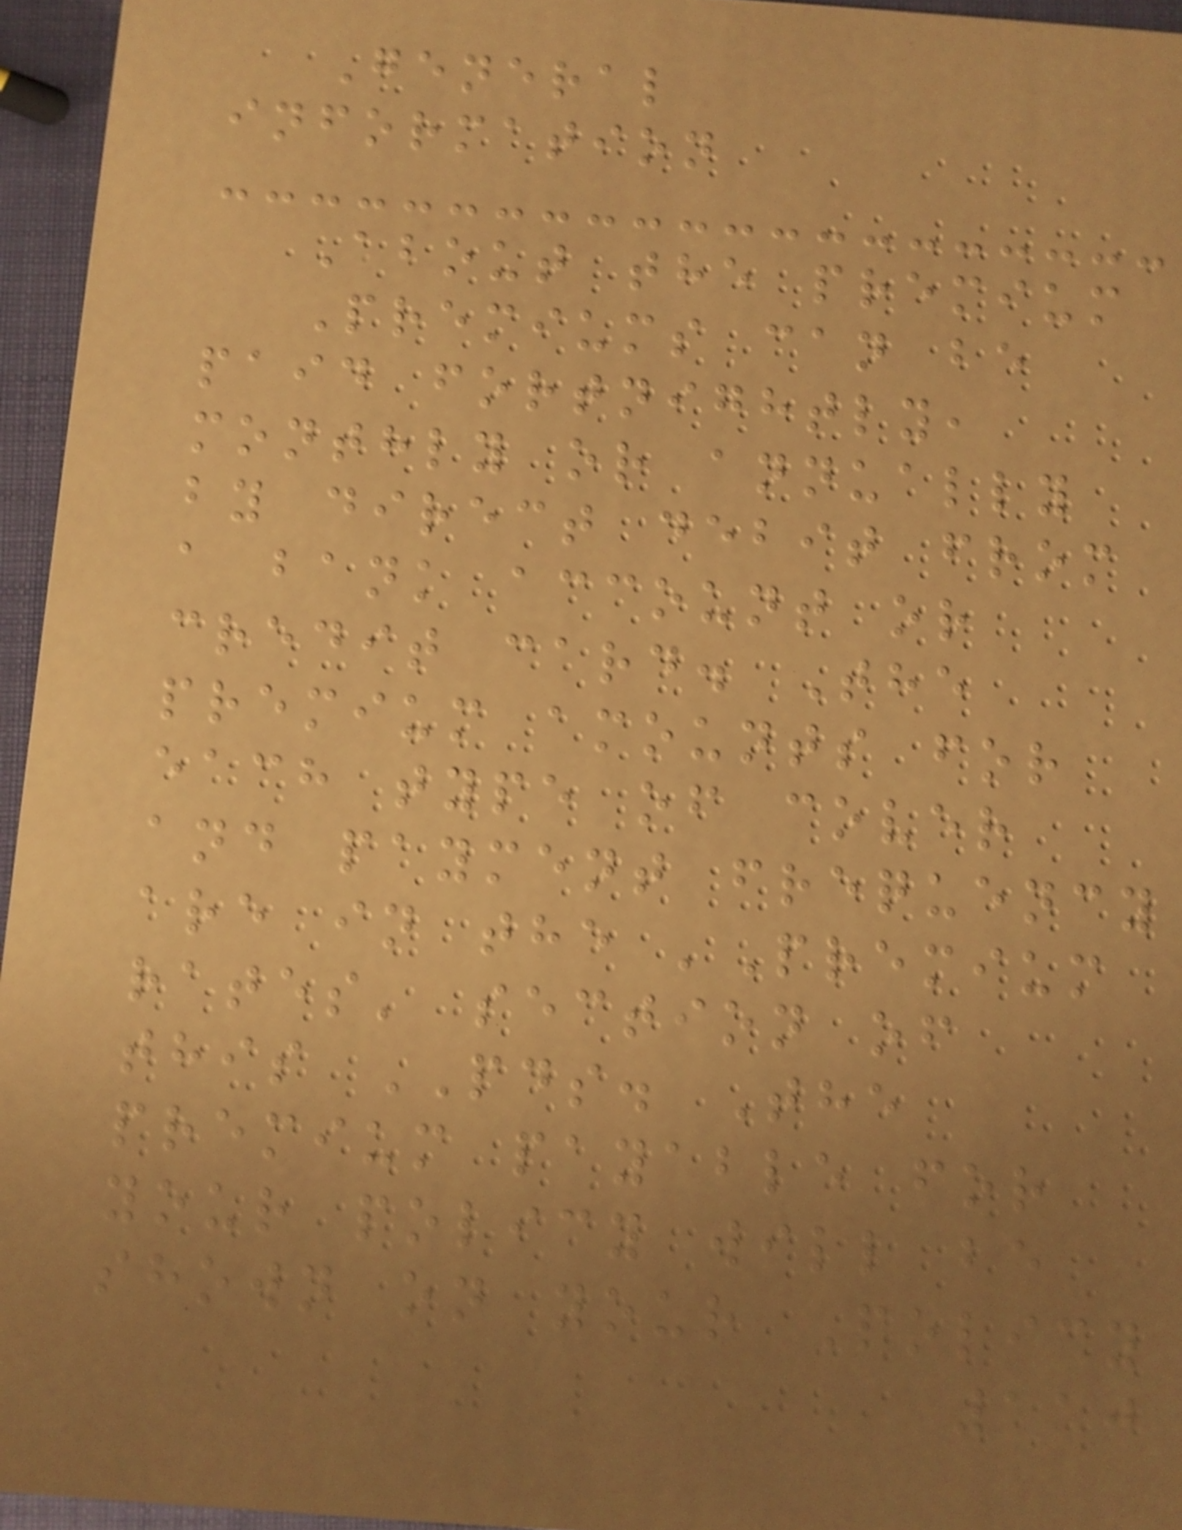General
information
About the premium
Premiums can be
paid fortnightly,
monthly or annually
by direct debit from
a bank account or
credit card. The
premium amounts for
each type of cover
and payment frequency
are in the 'Premium
rates' section of
this PDS. The
premium payable for
your policy will be
shown on your Policy
110
